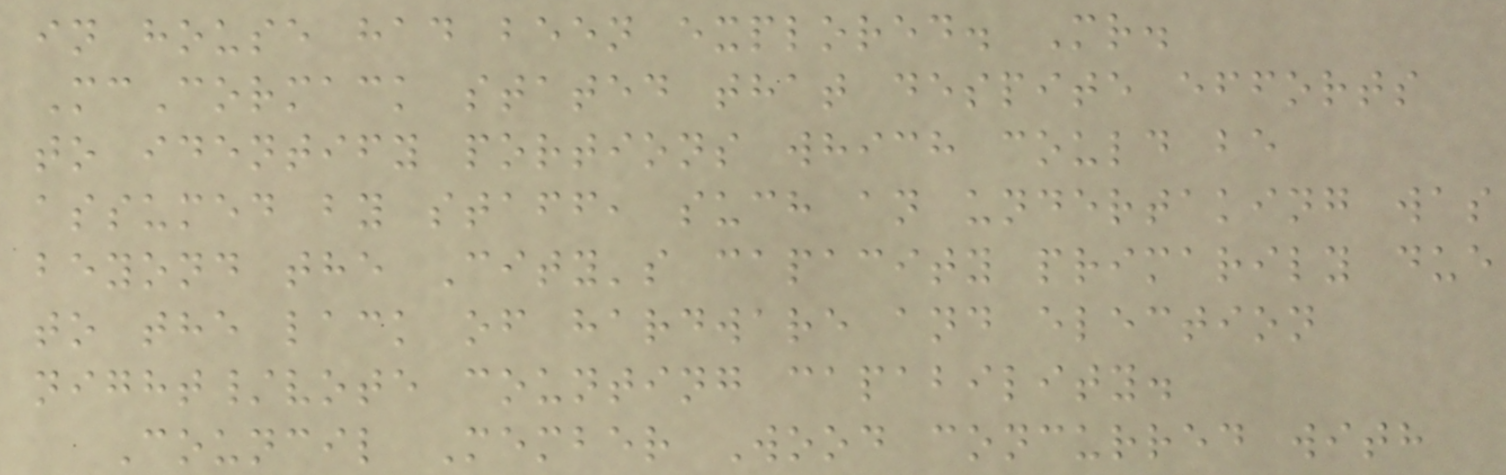in house had been explored. Mr.
McCormack stated that despite efforts
to identify portions which could be
assumed by staff, such an undertaking was
beyond the City's capacity primarily due
to the lack of hardware and election
night/vote counting capability.
Council Member Wood concurred with
